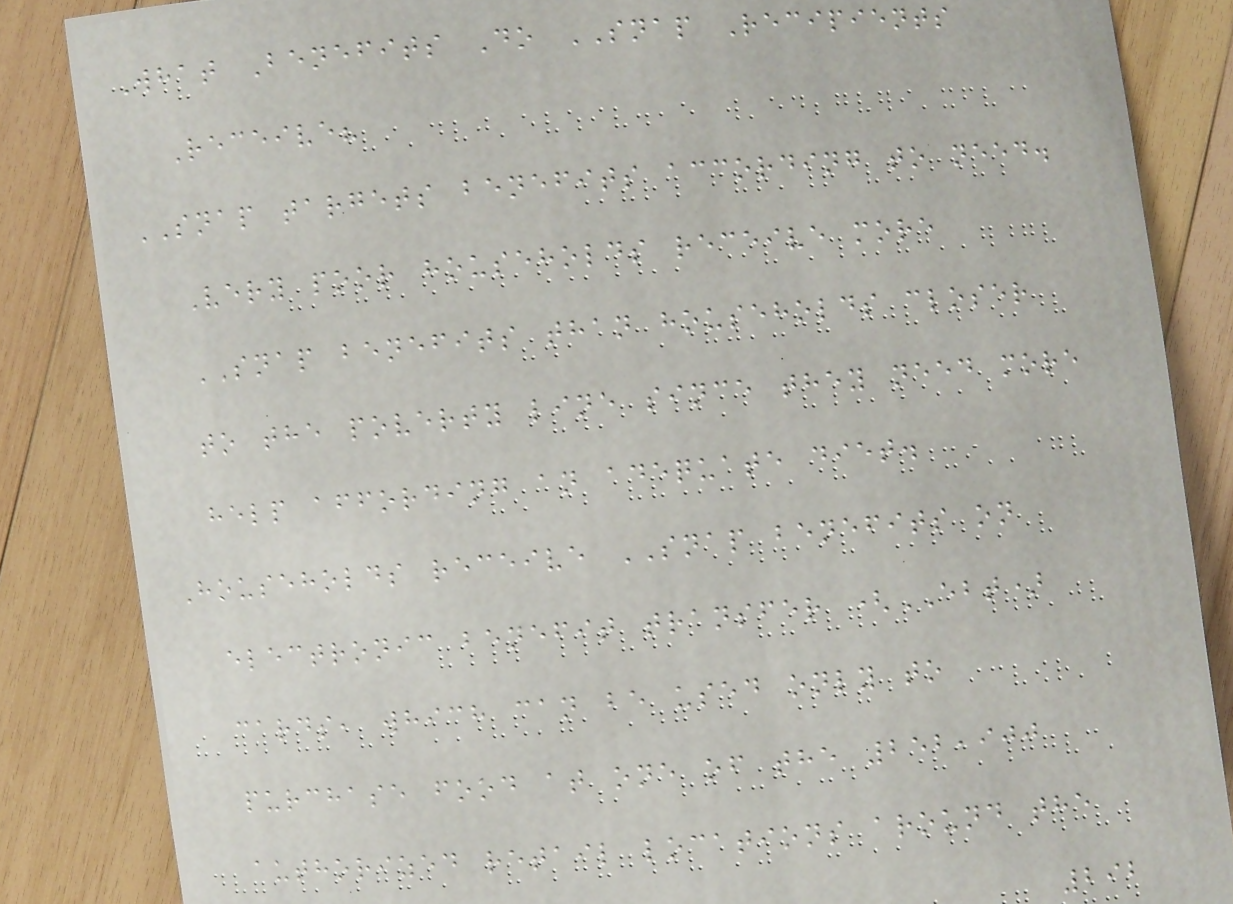What Benefits Do SNAP Recipients
Receive?
SNAP targets benefits according to need.
Very poor households receive more
SNAP benefits than households closer
to the poverty line since they need more
help affording an adequate diet.
Households receive SNAP benefits on
electronic benefit transfer (EBT)
cards, which can be used only to
purchase food at one of the 252,900
authorized retail locations around the
292
